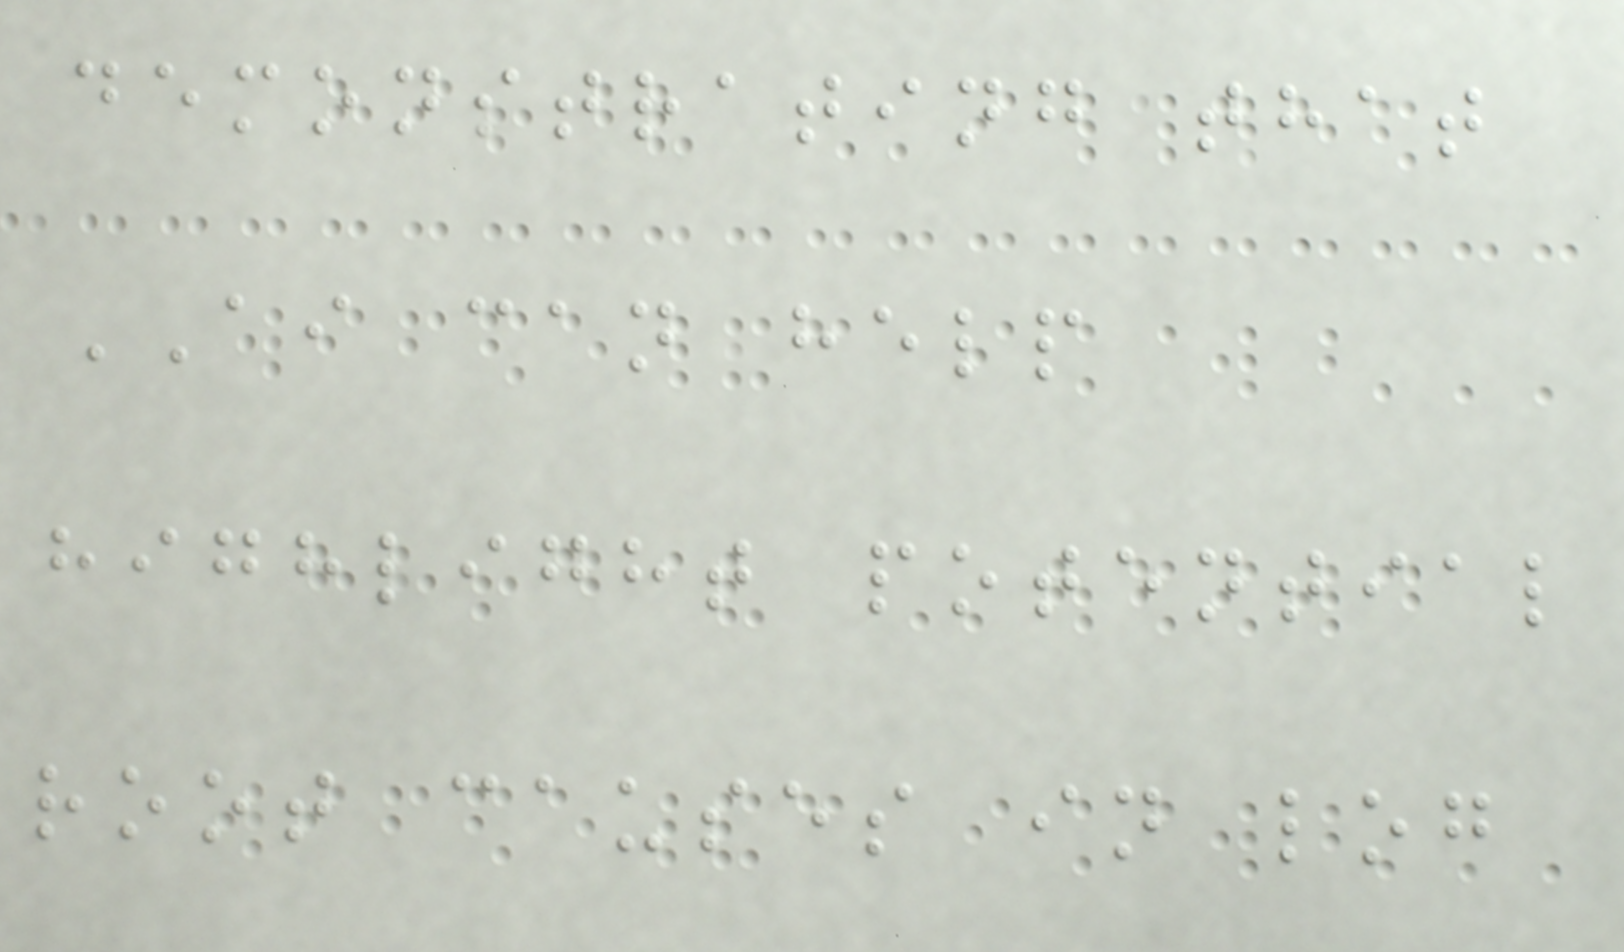demonstrating that
AI can help
highlight potential
root causes in log
